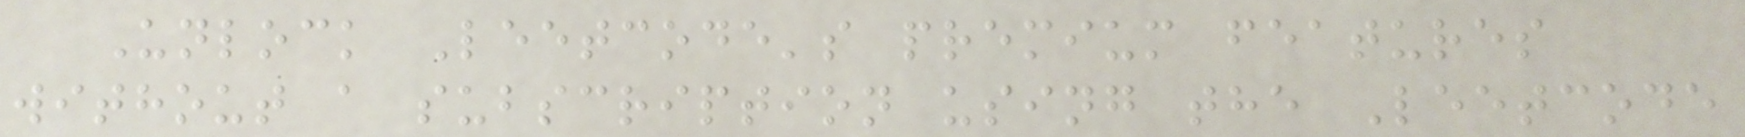Unlock Leetcode's premium features
without a subscription using the Leetcode
